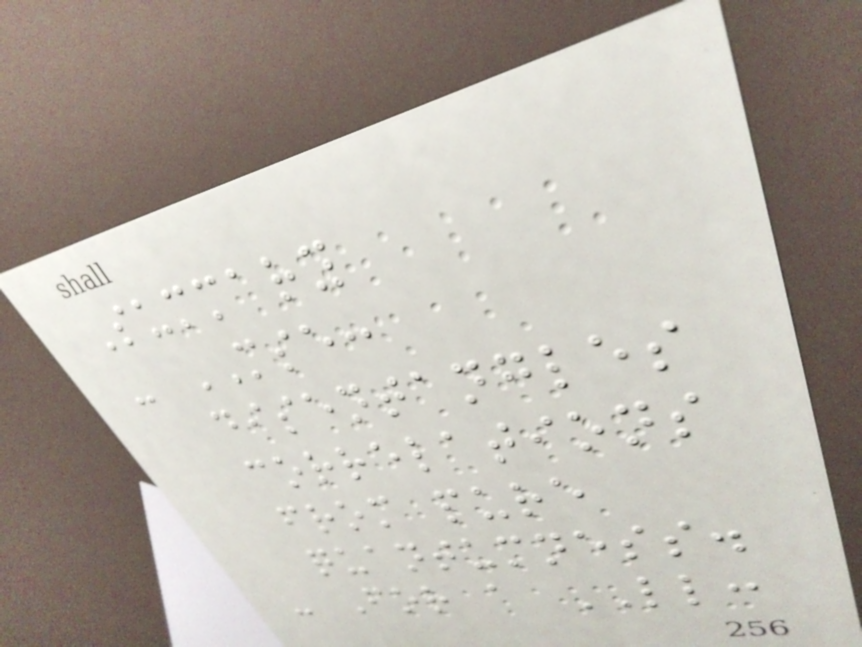Summary
- MSE:
disentangles
correlations
from pure
quantumness.
- For a LL:
